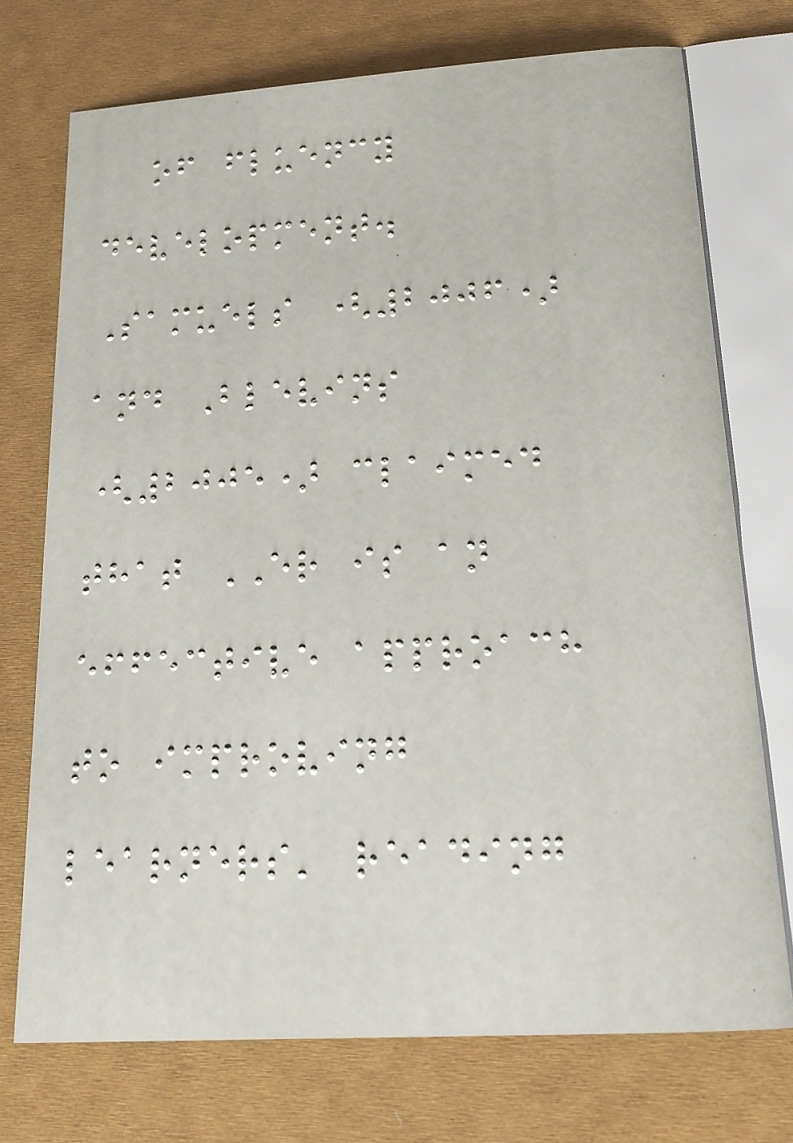of fluency
development.
Samuels (2006)
and Blevins
(2005) claimed
that ER is an
effective approach
to improving
learners' reading
